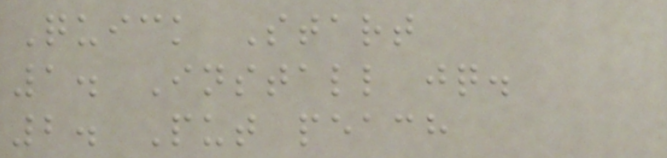Quick Start
1. Install jq.
2. Put peach
